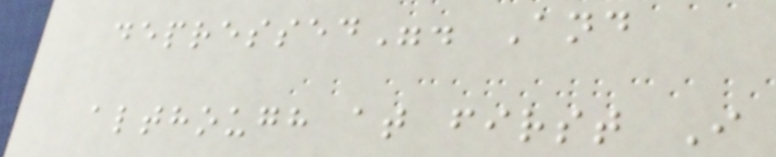depressed". And
although at first I
